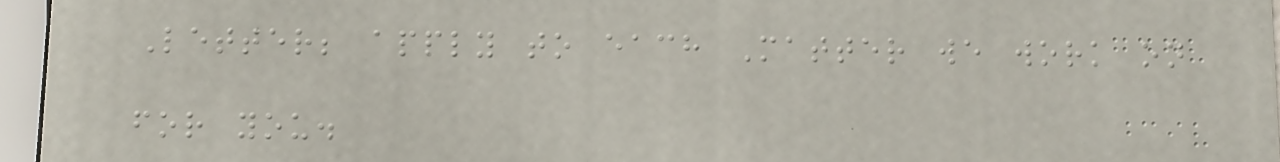Letter; apply to each Matter we work on
for you.
